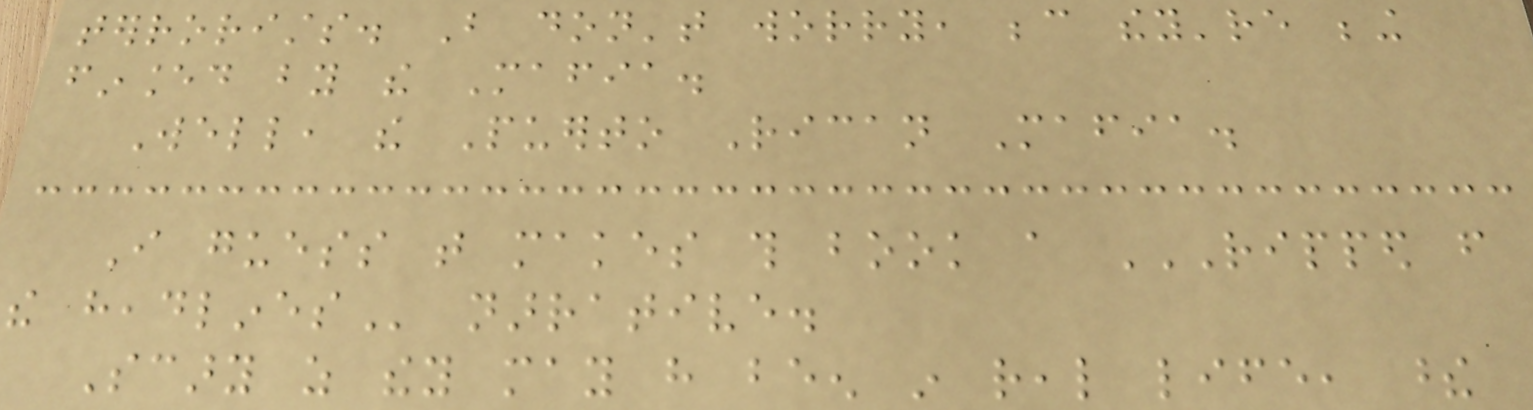terrorists. But don't worry, because they're being
financed by the Mafia.
Well, the Puerto Rican Mafia.
I guess that makes this book a RIPPED FROM
THE HEADLINES narrative.
Scary as they may have been in real life, these
